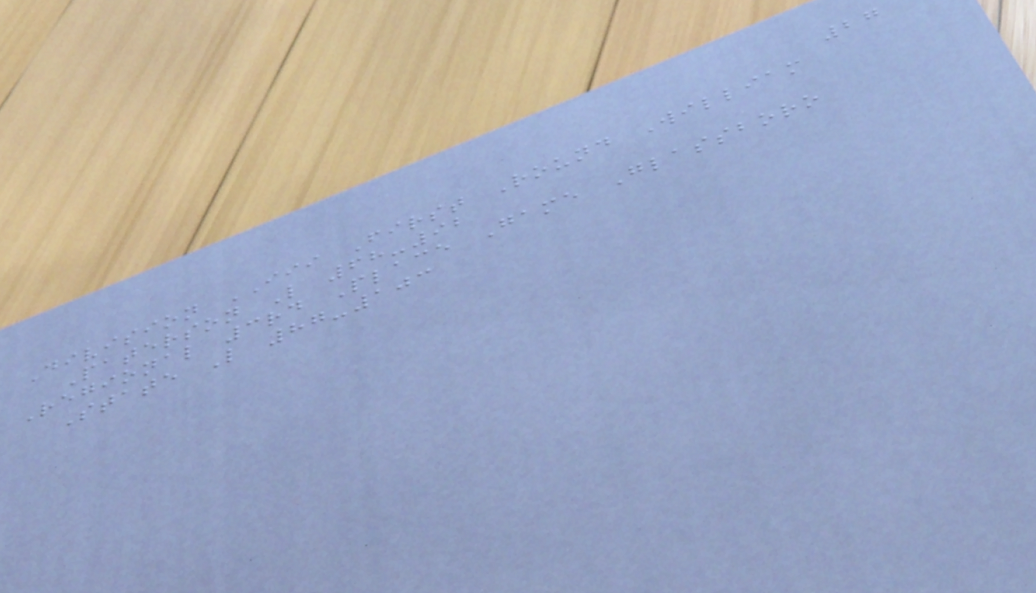27
Division III First Round William
Paterson L 68-92
Regional 3rd Place Game Glassboro
State L 87-103
